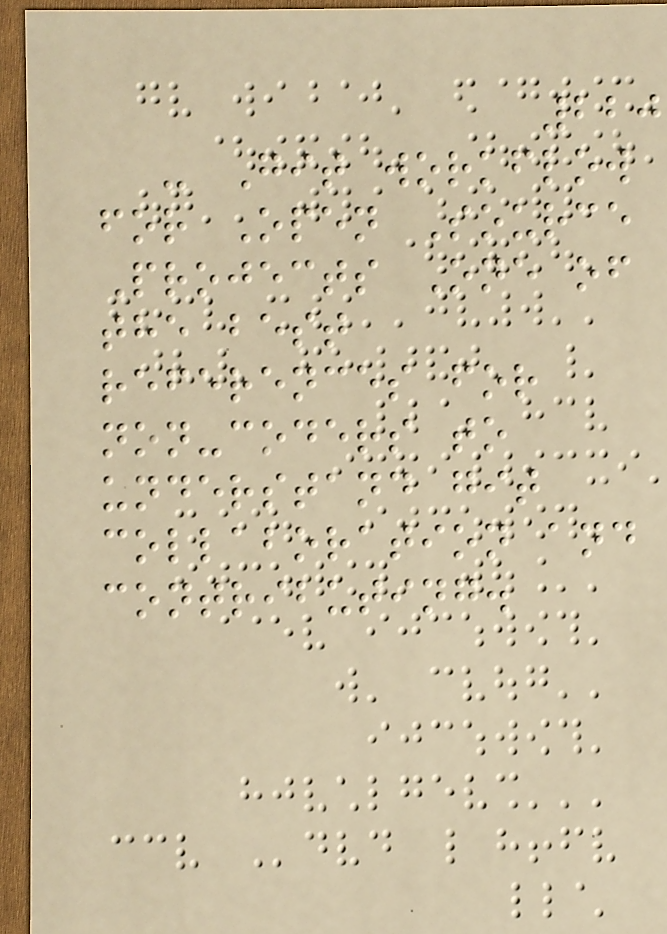220
- Git workflow
for Open Source
Projects One of
the best
references for
non-coders to
understand git
collaboration and
contributing.
